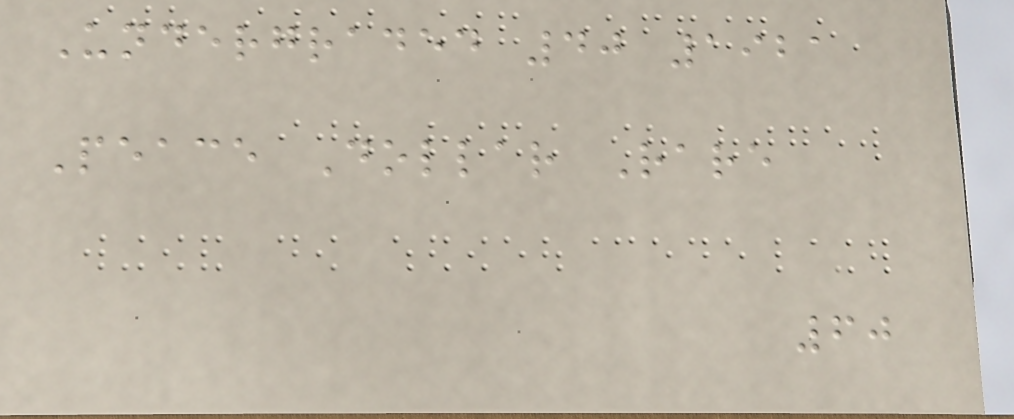Undergraded 40 1921
Peace Dollar Rare
60
